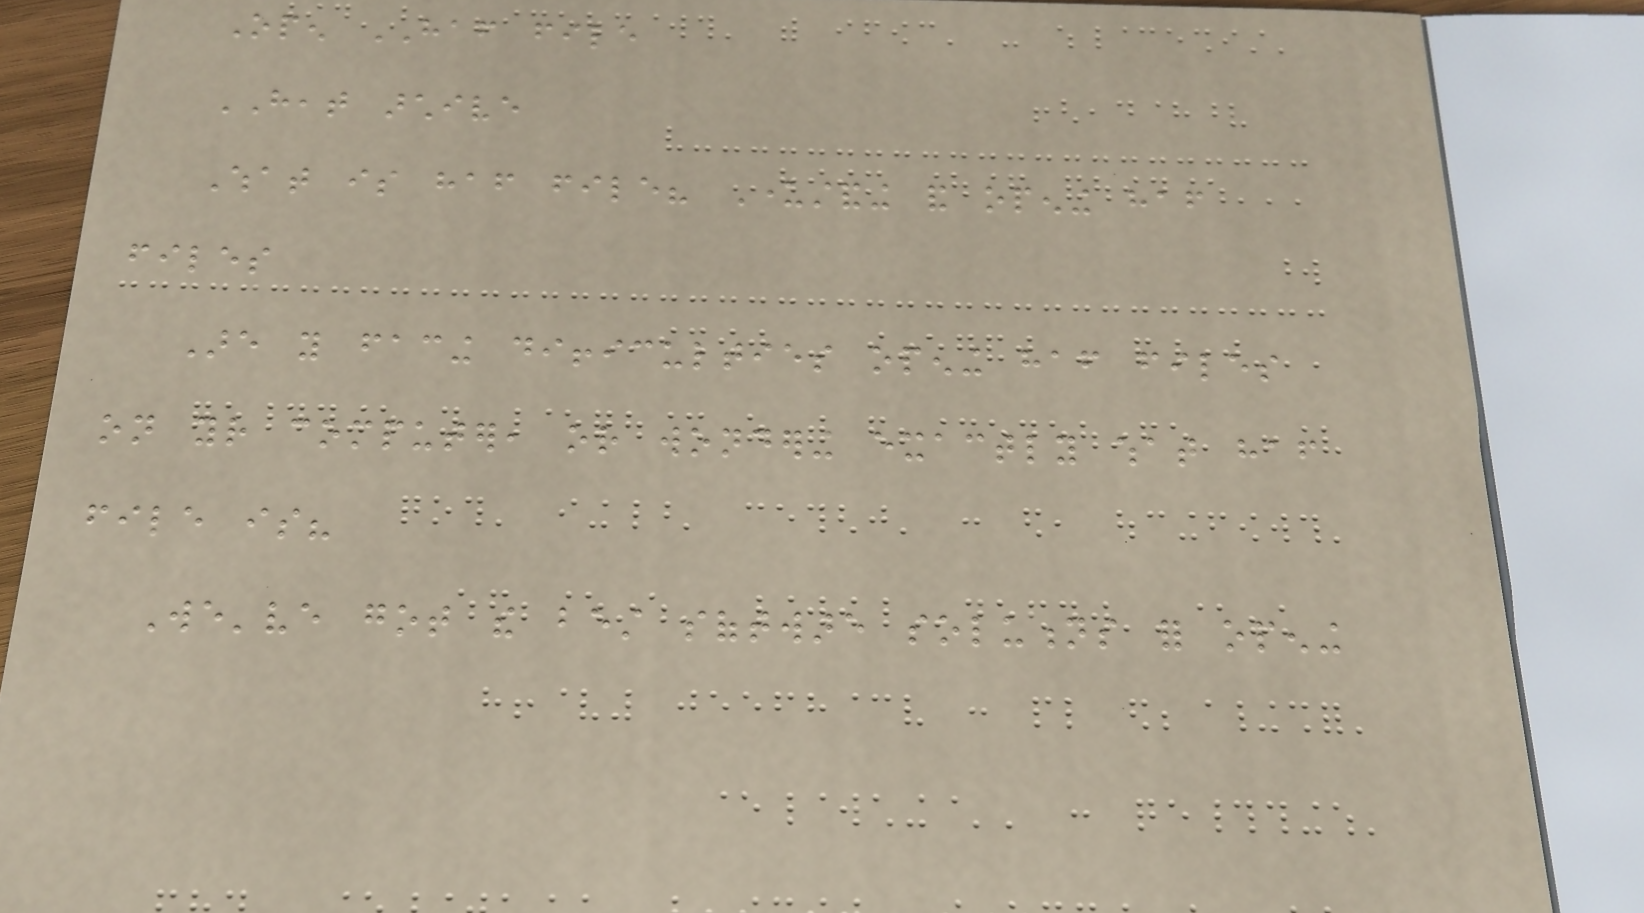Open HAF file
HEAT archive
What is haf file? Understanding and opening haf
files
Are you facing difficulties opening haf files
on your computer, or wondering exactly what haf
file is?
We've got the best software solutions for opening
